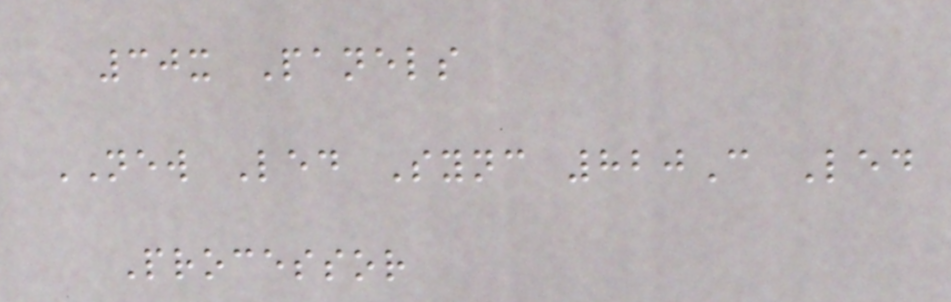30x Panels
NEW Led Sync 820C Led
Processor
